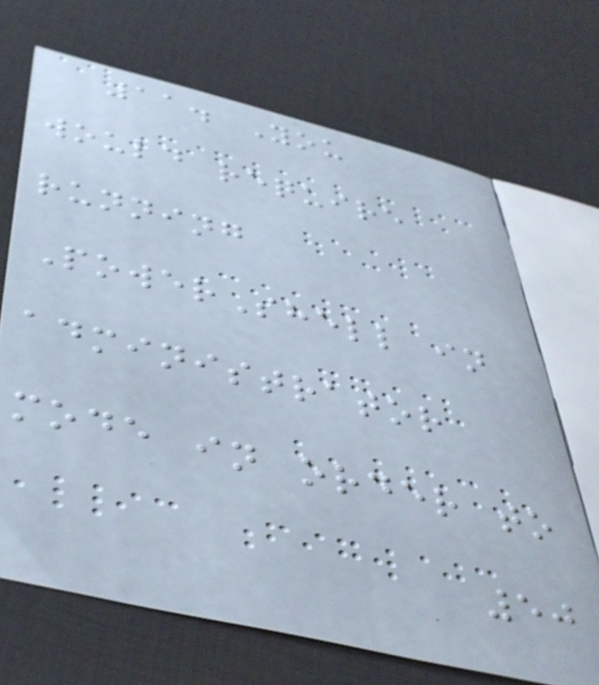11. You
would require
running
PowerShell in
administrator
mode in order to
50
